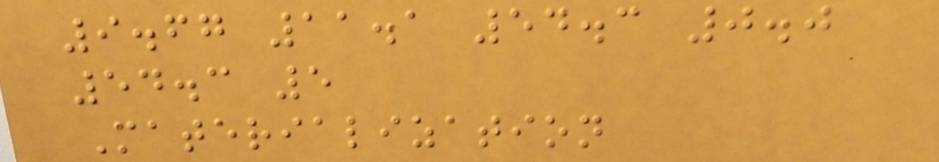9.67 11.1 54.3 0.0
54.3 5
Materialization
